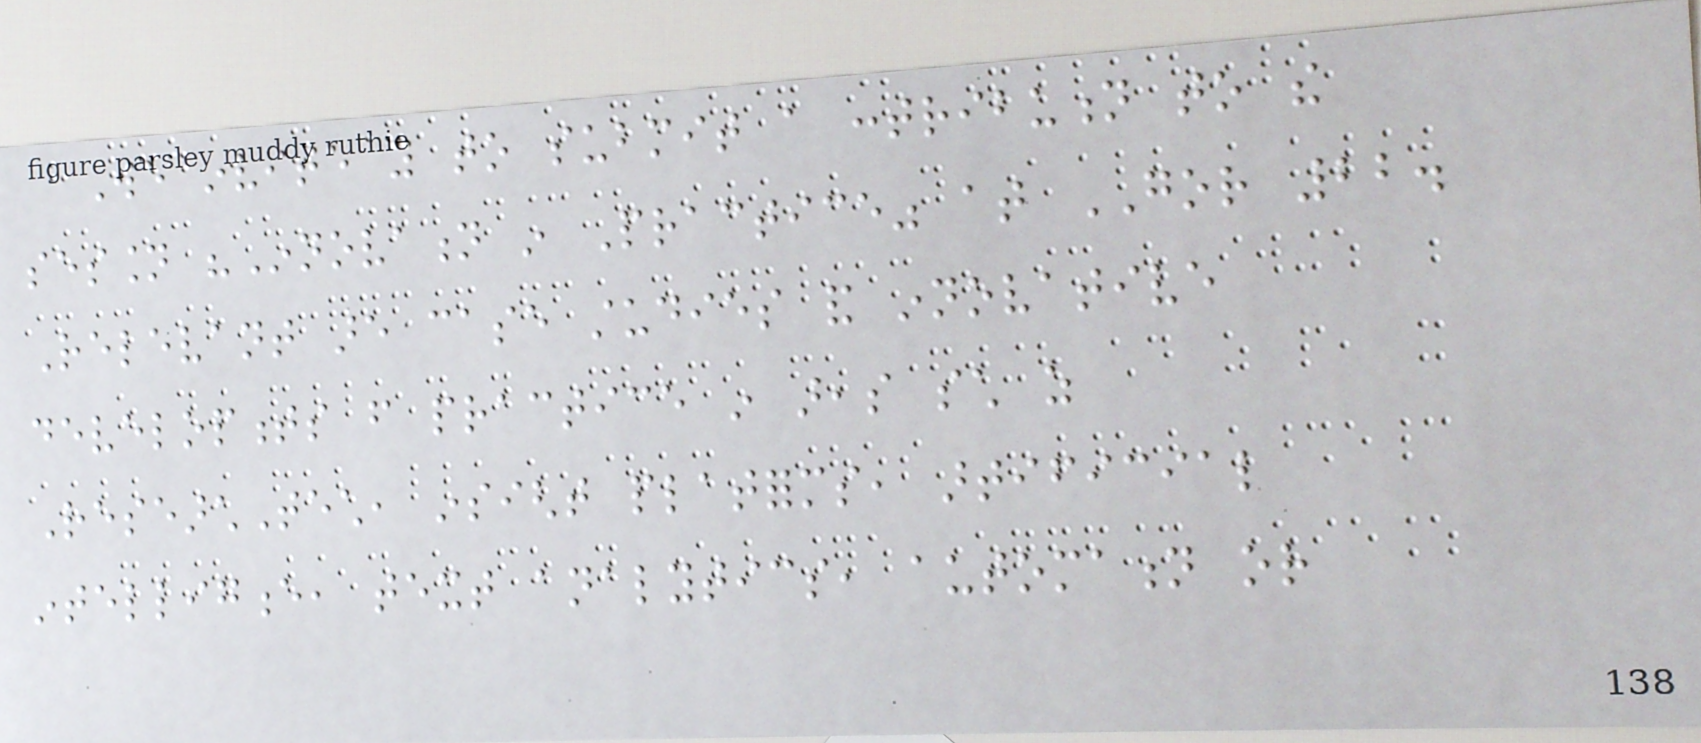We invite you to submit a contribution to the
session "Innovation in Practice" at GOR 22.
Relevant are case studies and innovative
developments from practice in areas such as
ResearchTech, insight platforms, artificial
intelligence, text analytics, automation or
